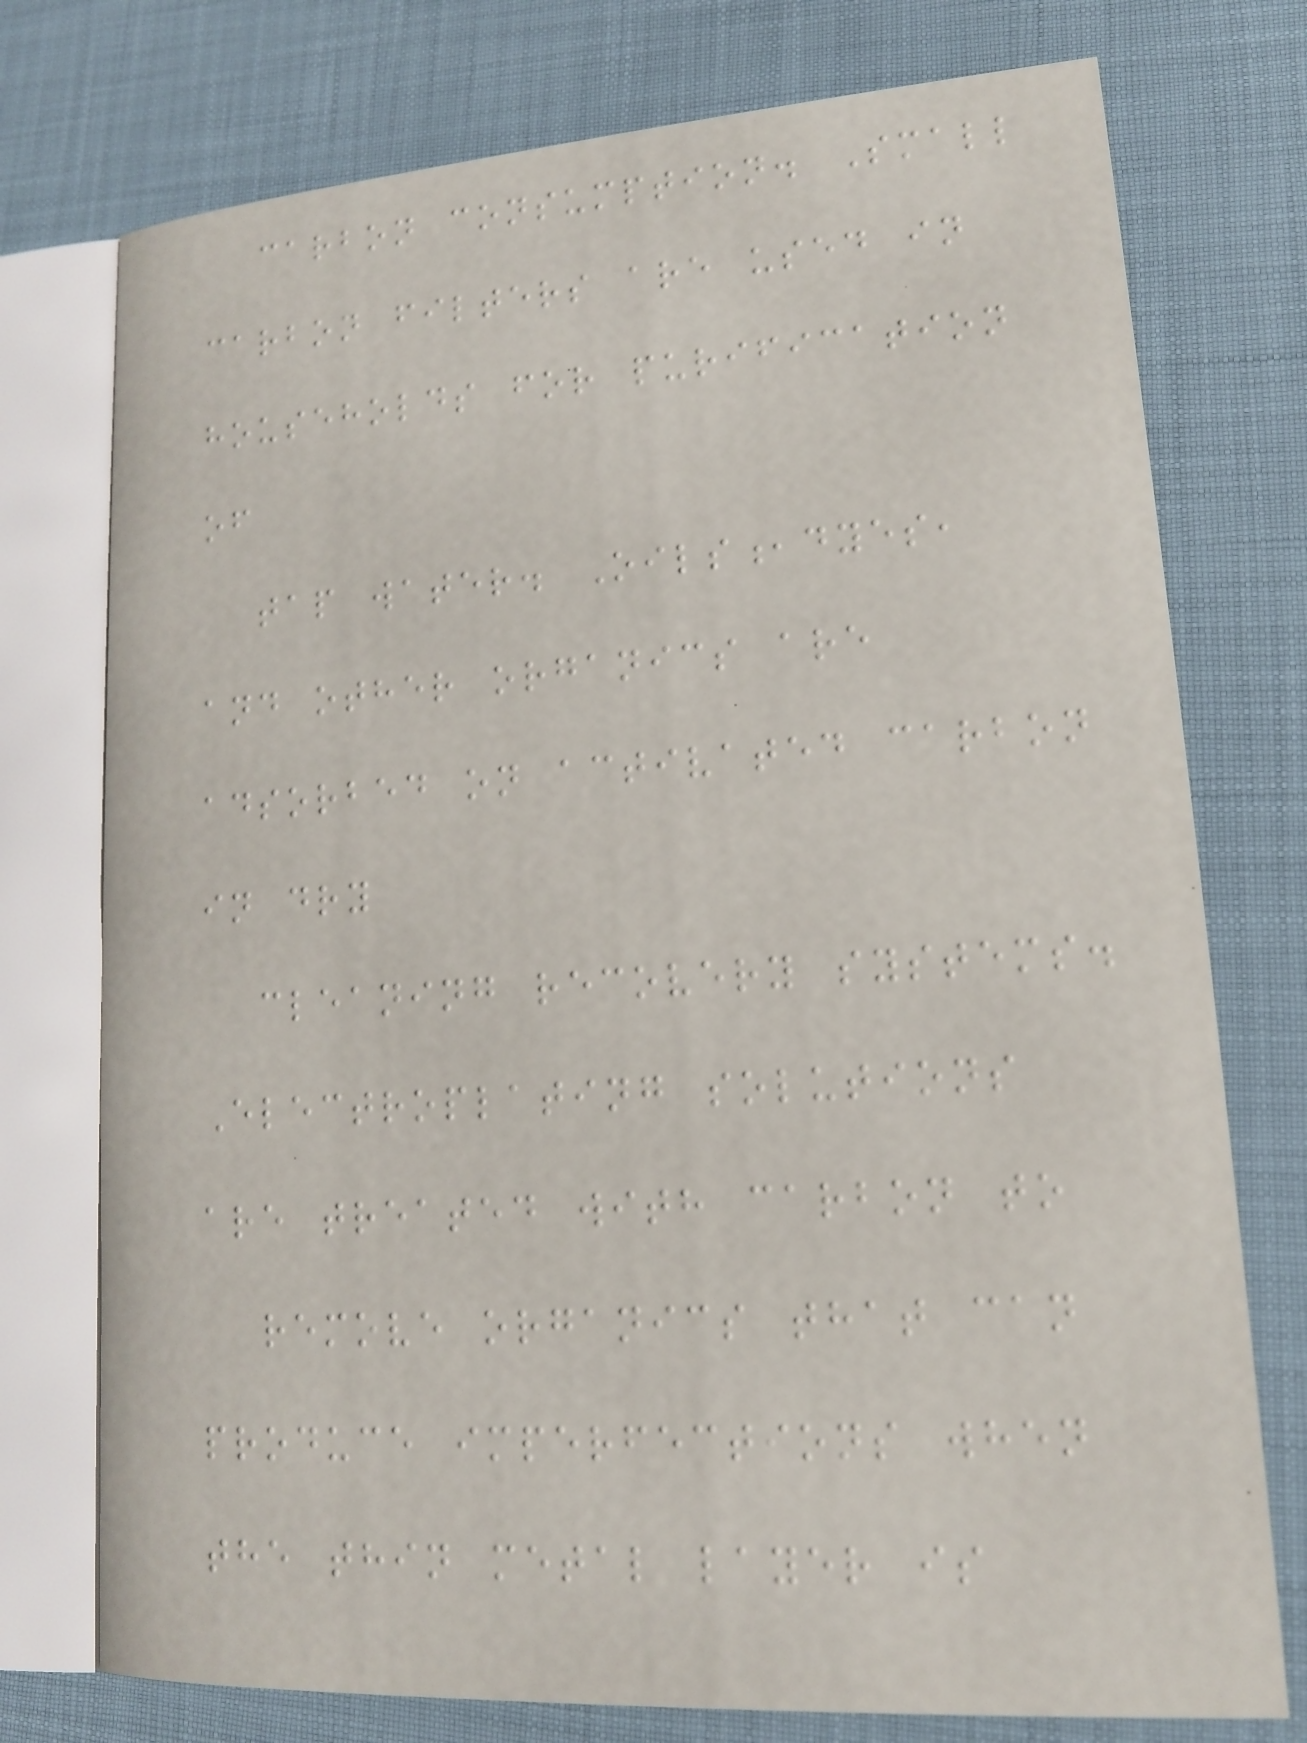carbon consumption. Small
carbon filters are used in
households for purification
of
tap water. Oils,dyes,
and other organics are
adsorbed on activated carbon
in dry
cleaning recovery systems.
Electroplating solutions
are treated with carbon to
remove organics that can
produce imperfections when
the thin metal layer is
